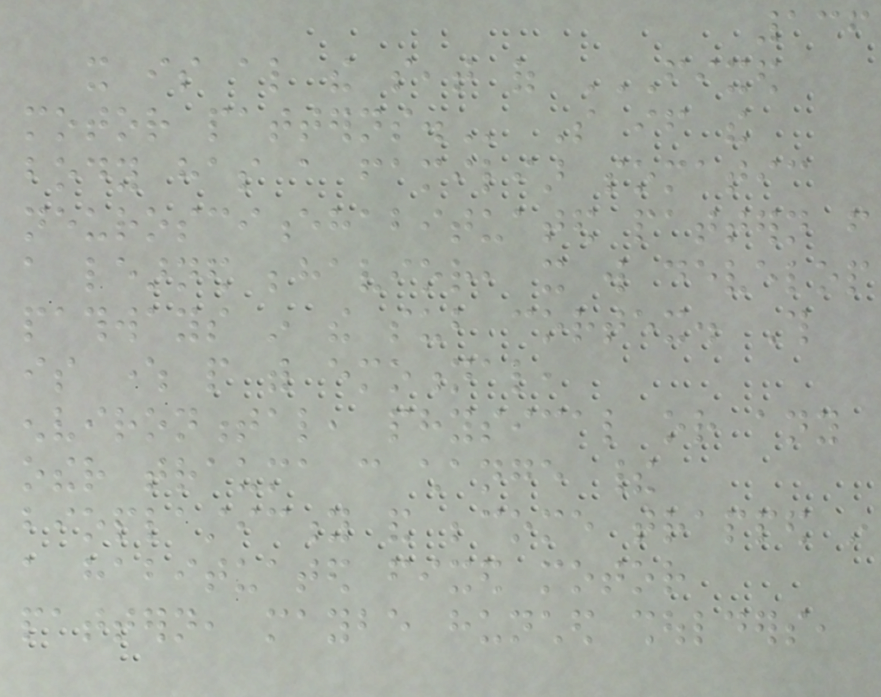136
it is also the seat of FIXED
MOTOR PATTERNS. So if the
body has a familiar somatic
neurosciencehabituated pattern from
a learned behavior, it will develop
pathways in the sub cortex. This
is where people with emotional,
environmental, physical or any
other trauma can change their
bioplasticity and become trapped in
a habituated fixed motor
pattern, maybe hunched shoulders,
